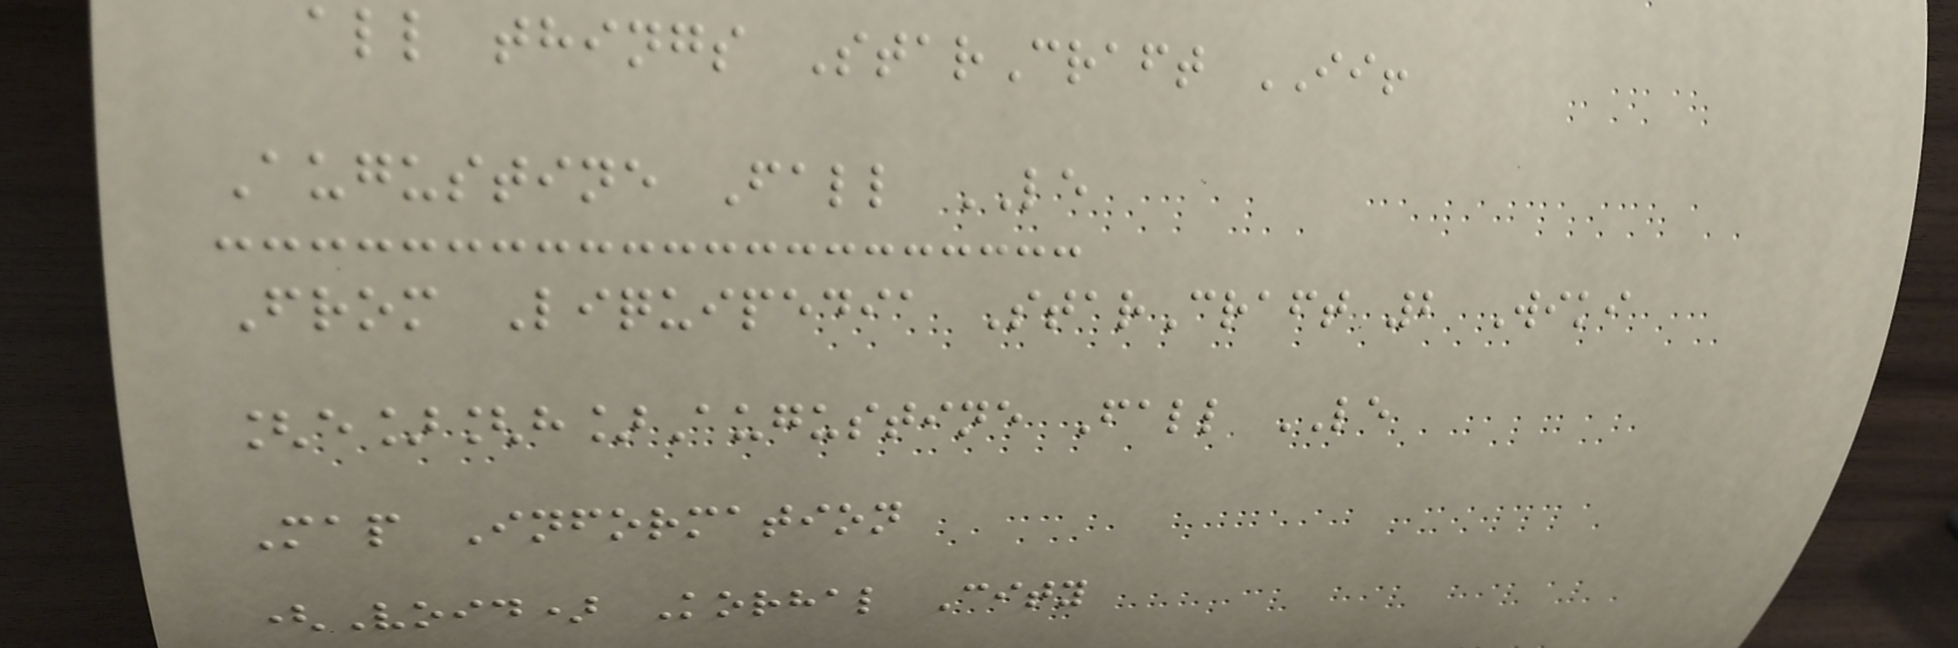all things StarCraft II!
Augustine Fall LE
From Liquipedia StarCraft 2 Wiki
[e][h]Augustine Fall LE
Map Information
(Void) Korhal City
